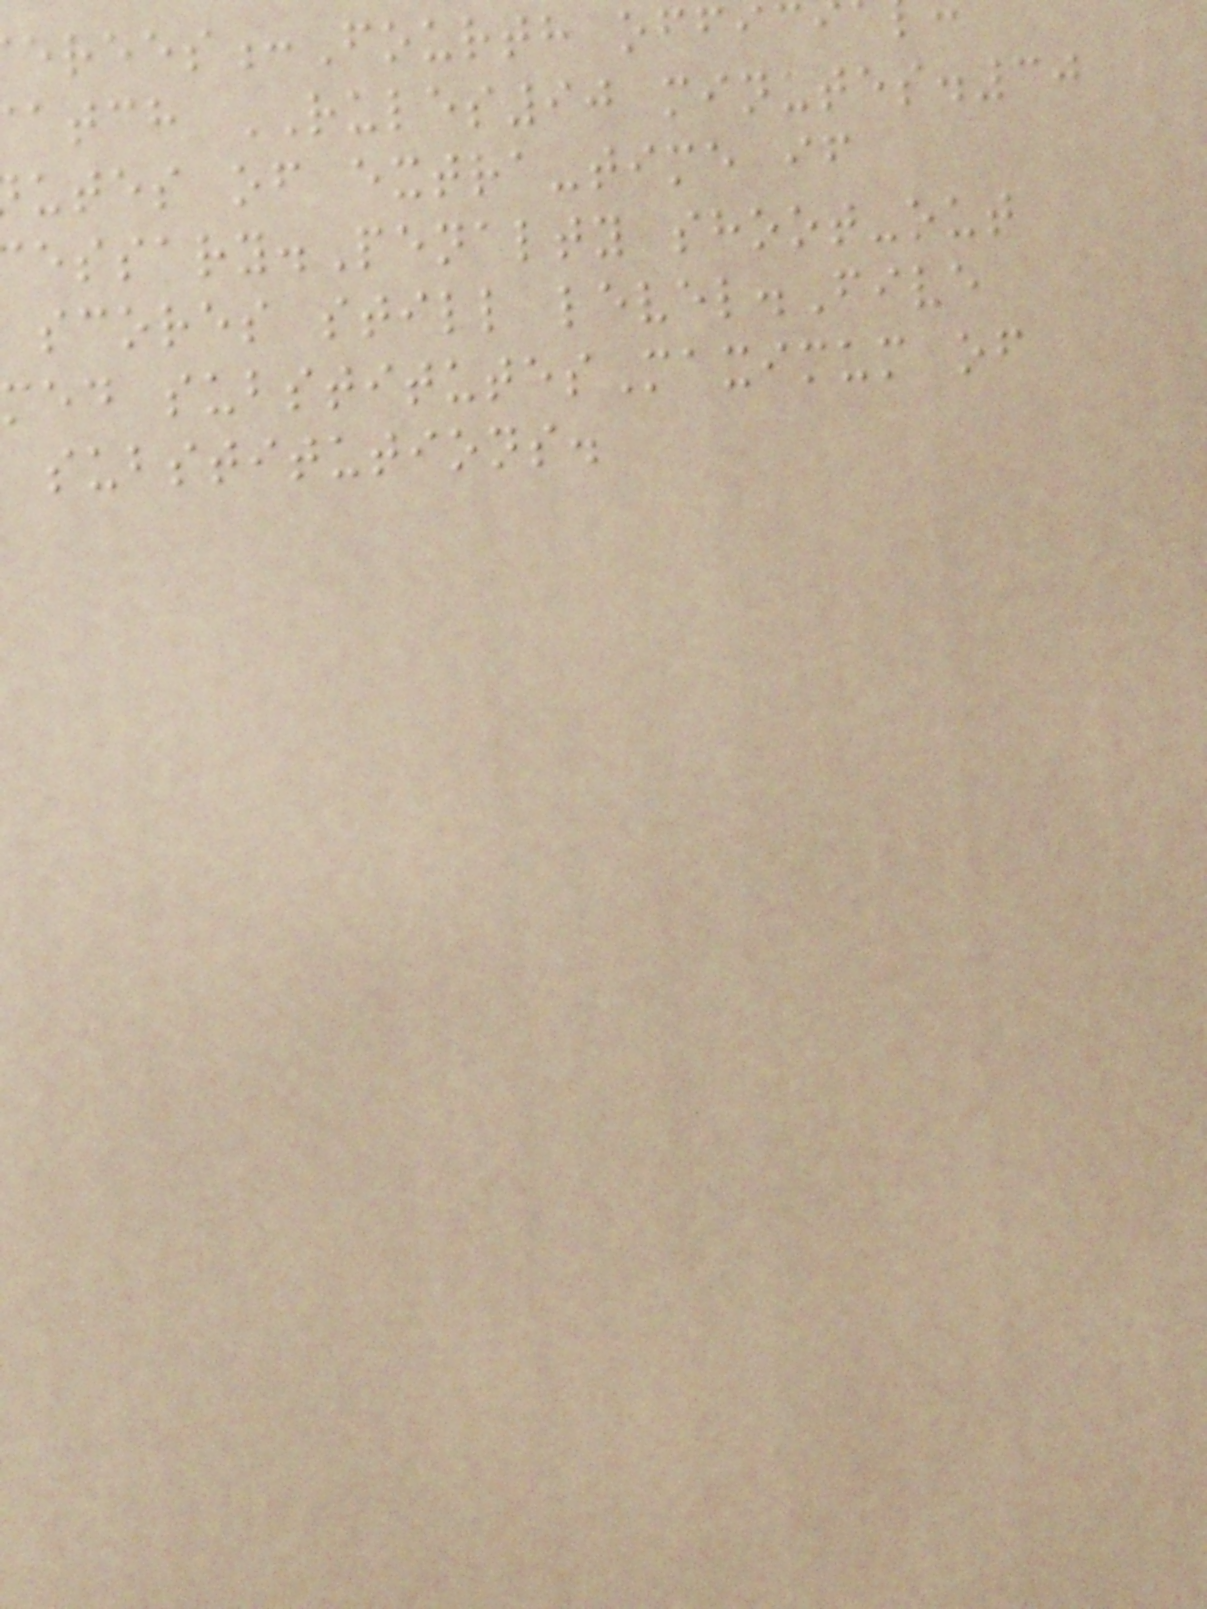erees:Fourth offic
atch RULES90 minutes.30
utes of extra-time if
essary.Penalty shoot-out
scores still level.Five
med substitutesMaximum of
substitutions.
